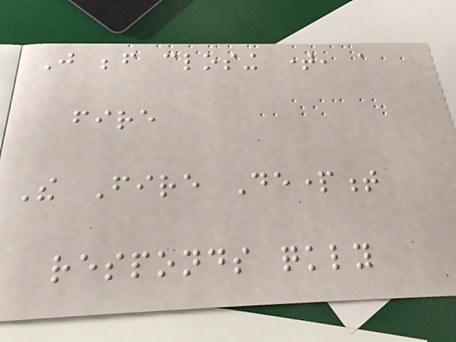Just before closing time, a
fire
The Fire Department
responds quickly
